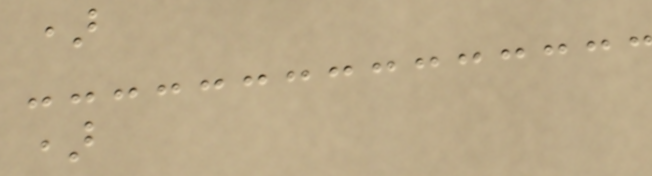)
)
